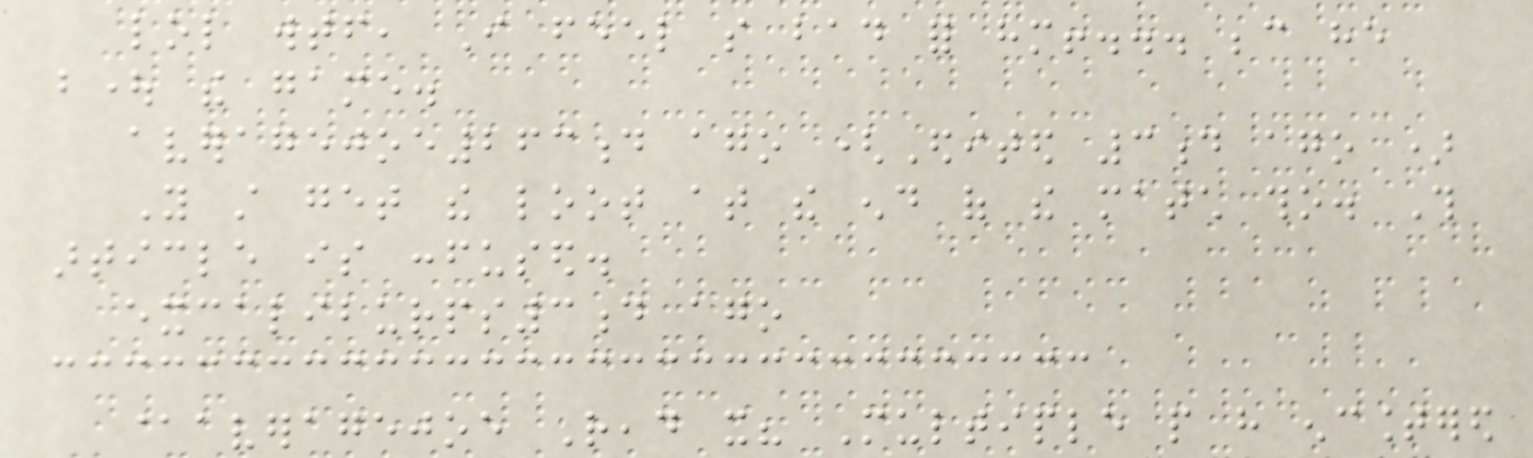lol wtf, I feel so bad for him!... because he
bought the game.
averagejoe263d ago (Edited 3d ago )
You still get the loot at the end of the match tho. This
article is confused.
excaliburps3d ago
@averagejoe Read it? Multiple people have encountered
